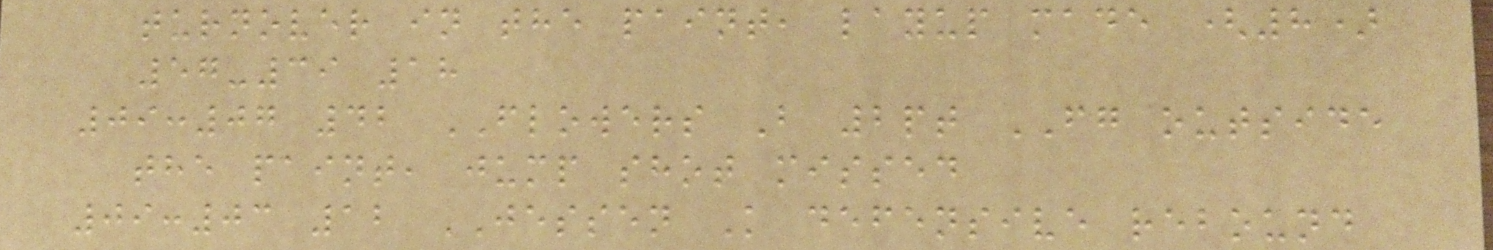turnover in the paint, layup made (8)
57-39 18
09:07 42 FLOWERS B 2pt FG outside
the paint, jump shot missed
09:03 12 JESSEN K defensive rebound
